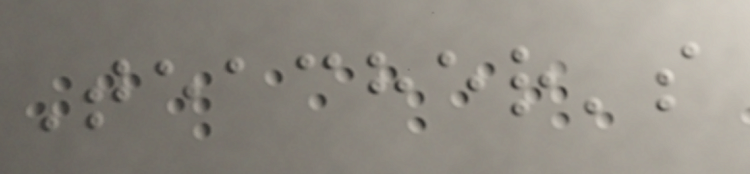Teacher's
